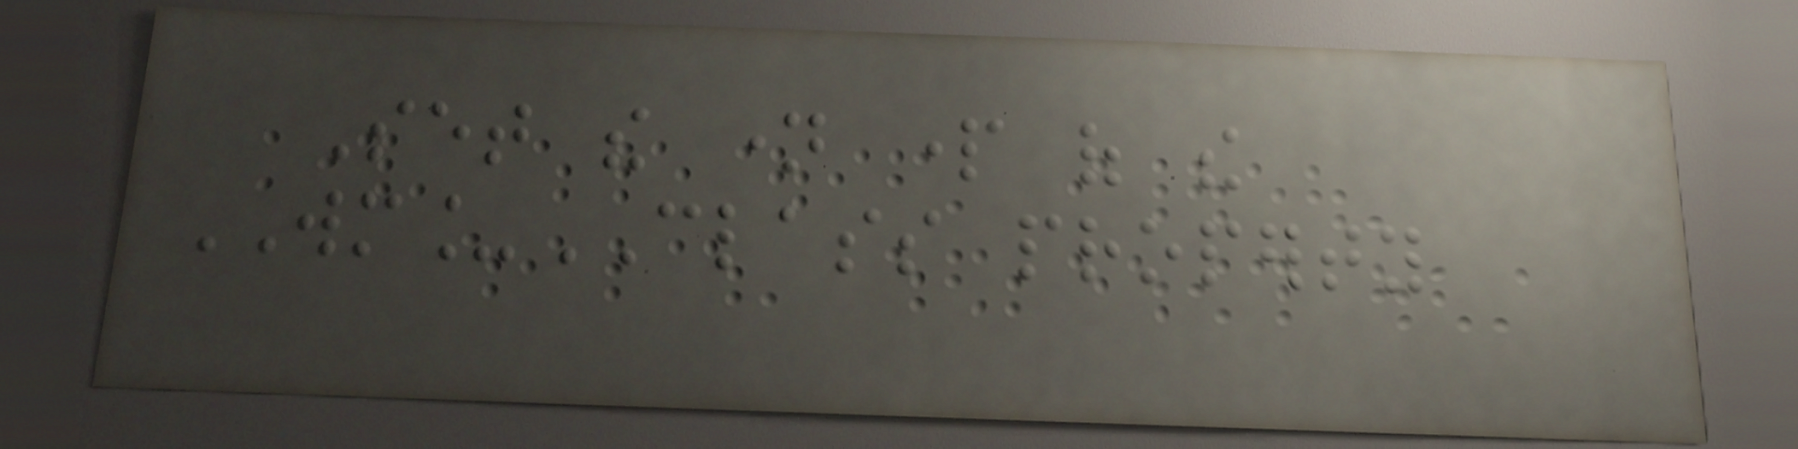Set the name part of the
WM_CLASS property
